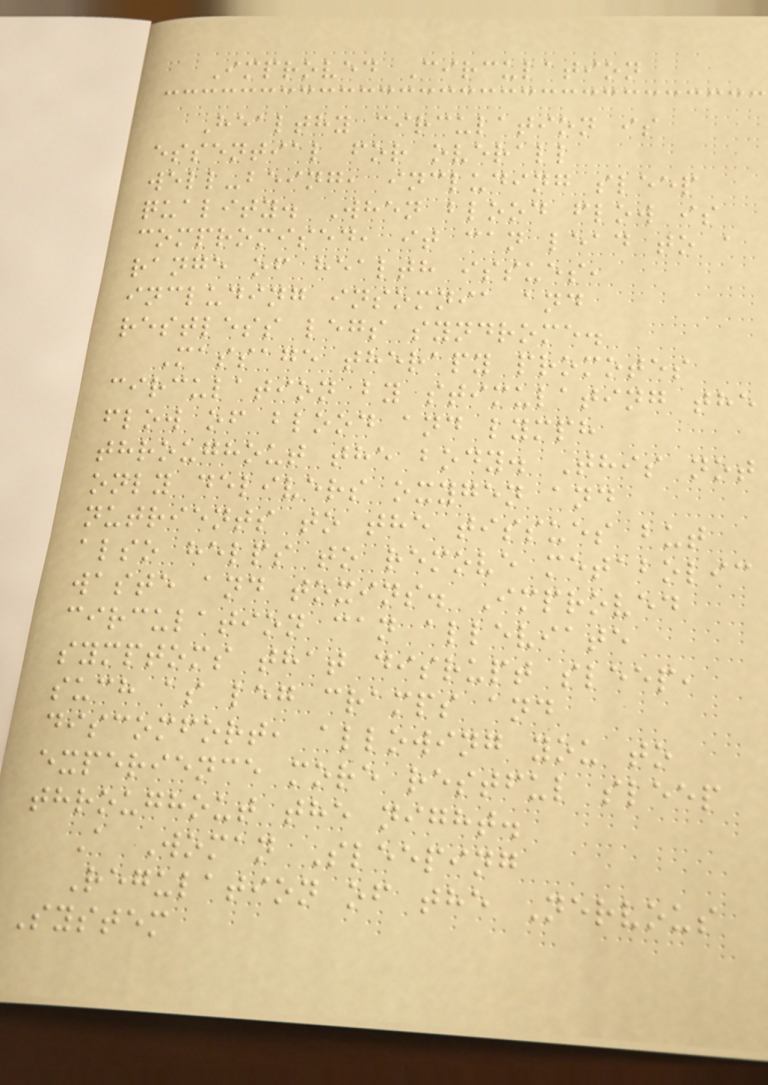Improved Circulation
Healthy circulation is
essential for overall
well-being, including sleep
quality. When blood flow is
compromised, it can lead to a
range of health issues,
including insomnia and
restless legs syndrome.
Massage therapy promotes
circulation by stimulating the
flow of blood and lymph
throughout the body. This not
only delivers oxygen and
nutrients to the tissues but
also helps to remove metabolic
waste and toxins. Improved
circulation can alleviate
symptoms that disrupt sleep,
such as leg cramps and
discomfort, allowing you to
experience more restful sleep
throughout the night.
A Woman Sleeping
Regulation of the Nervous
System
